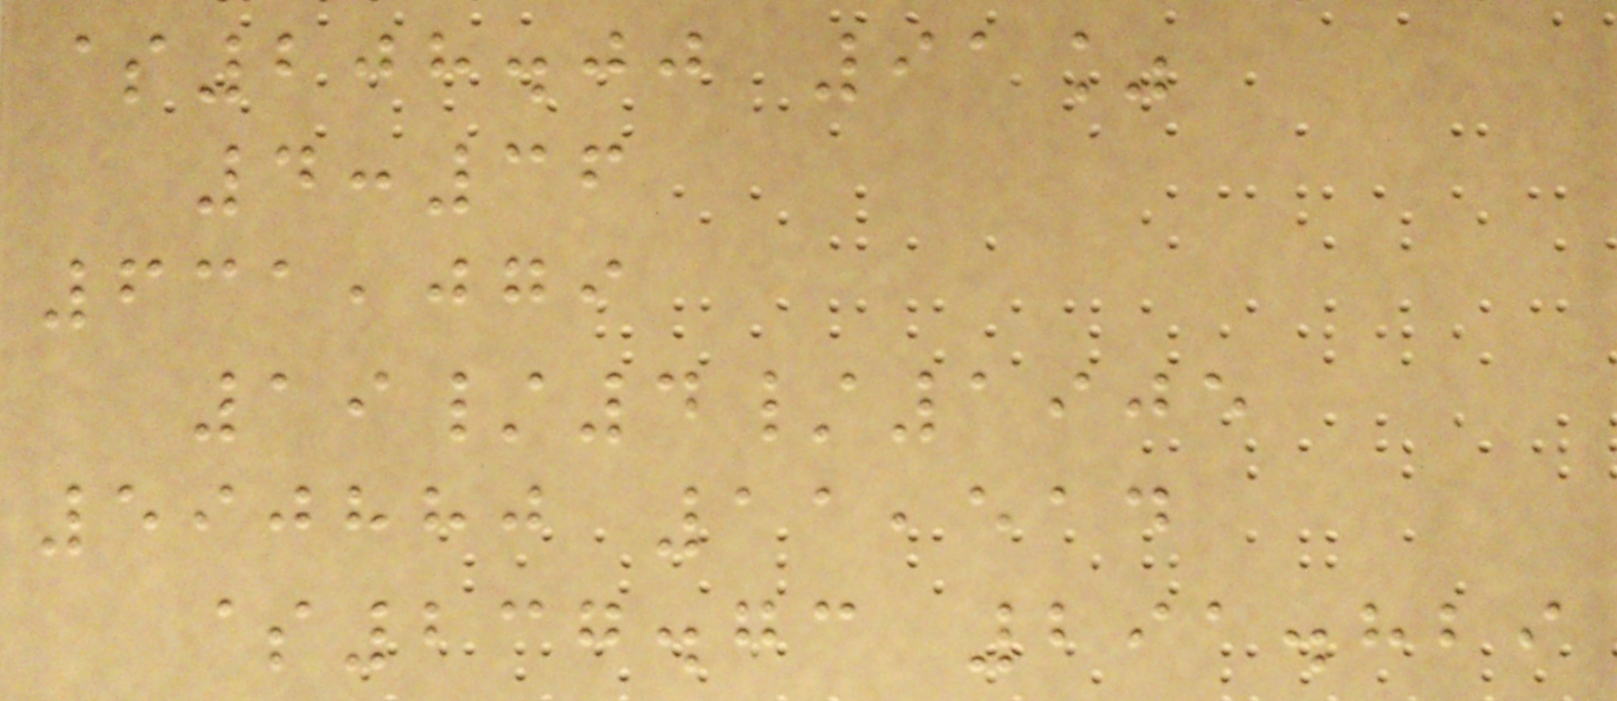$208.00 91%
4:36
631,079
19/4/1905
590880 11,514
$237.73 291.829
